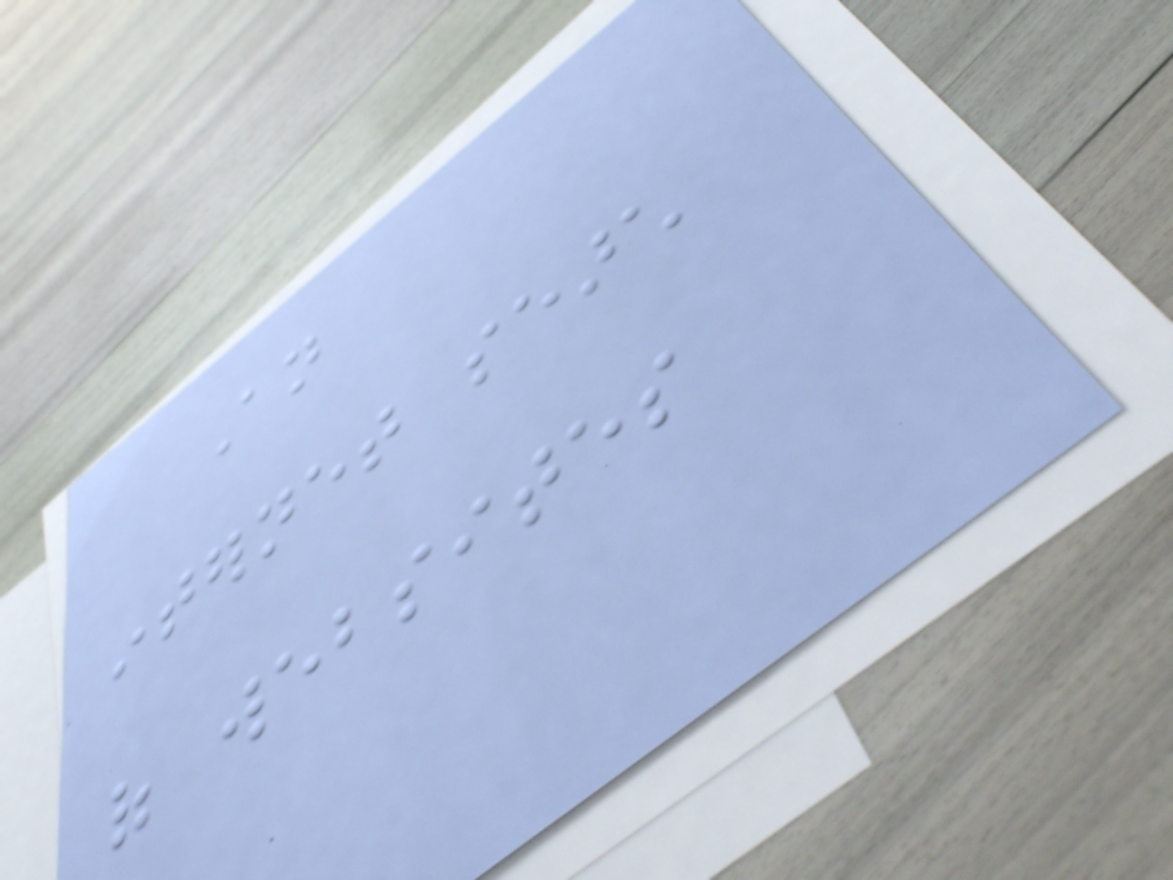An
internet search
of websites
